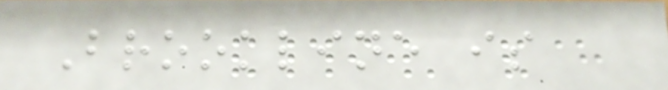Brookline is
